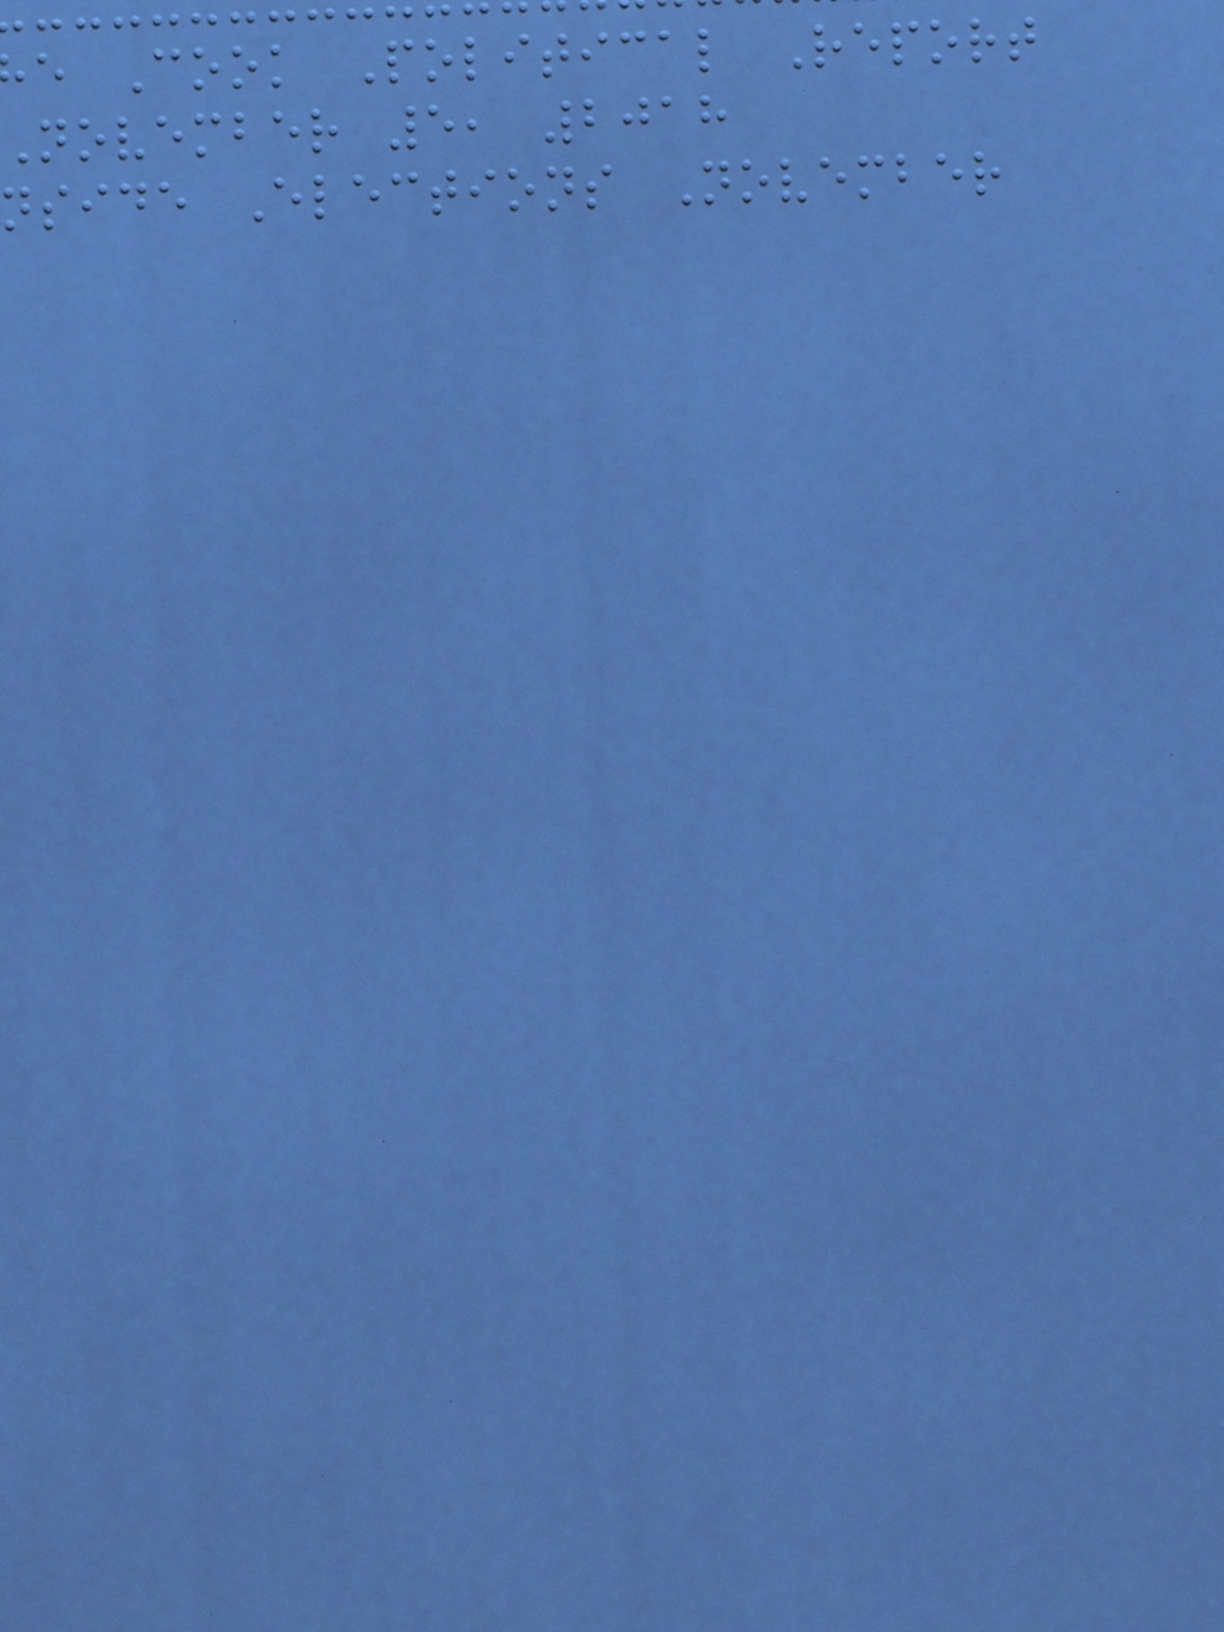e Cook Political Report
november 5, 2018
nside Elections November
